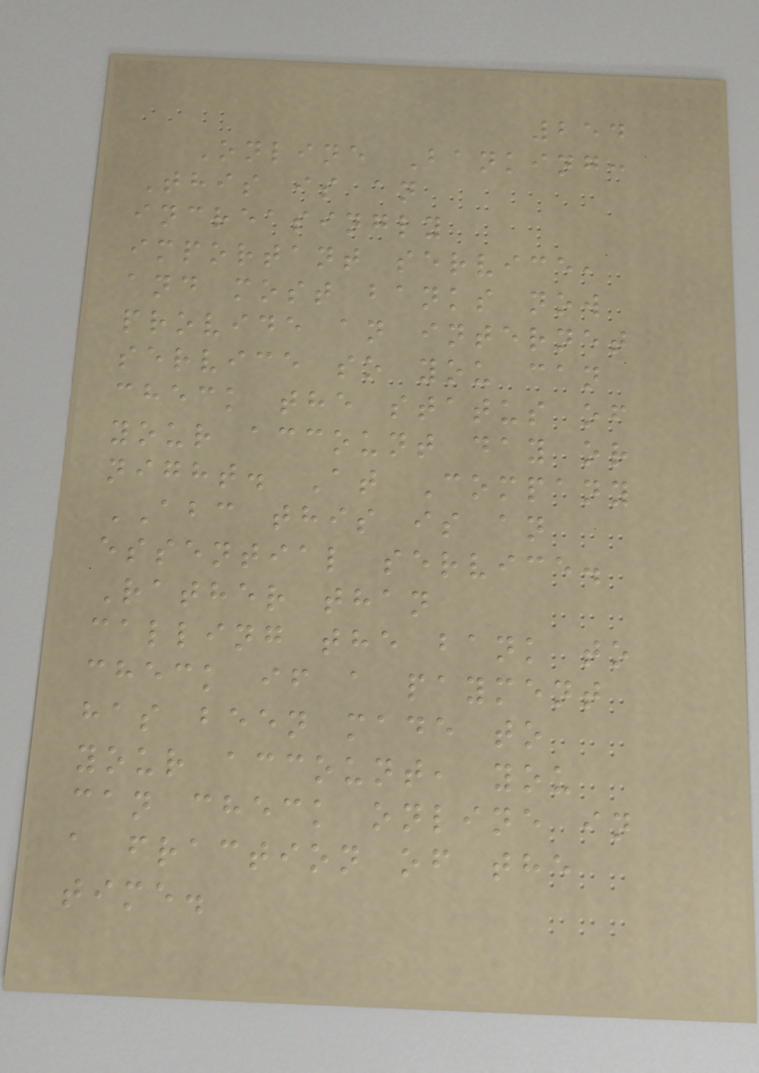254
Online Banking:
This is an
increasingly
important service,
and most banks now
provide an internet
service so you can
check the status of
your account day or
night. At Company
ABC this is an
essential service.
Rather than
calling the bank to
check if a payment
has been made to
your account, you
can check online in
a fraction of the
time.
